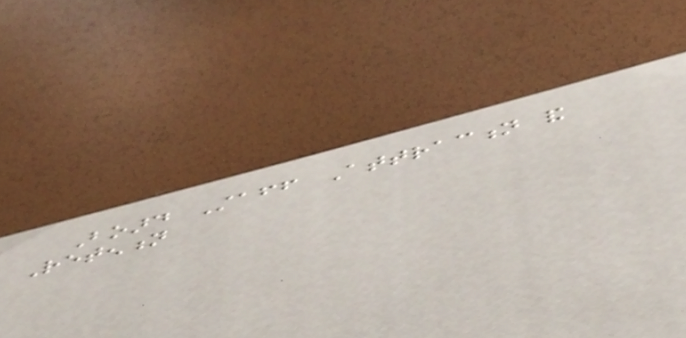Board Staff Attraction and
Retention
